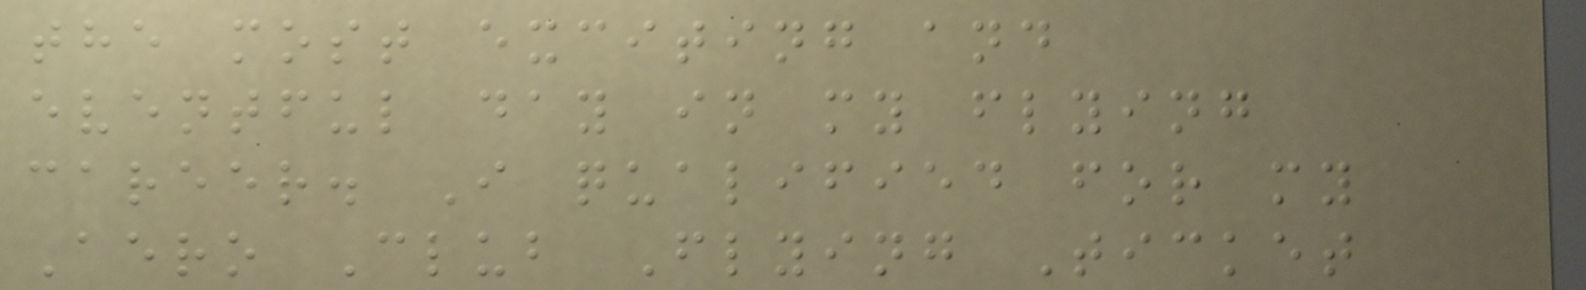the most exciting and
eventful day in my flying
career. I qualified for my
Aero Club Flying Ticket
